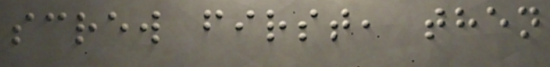screw first, then
